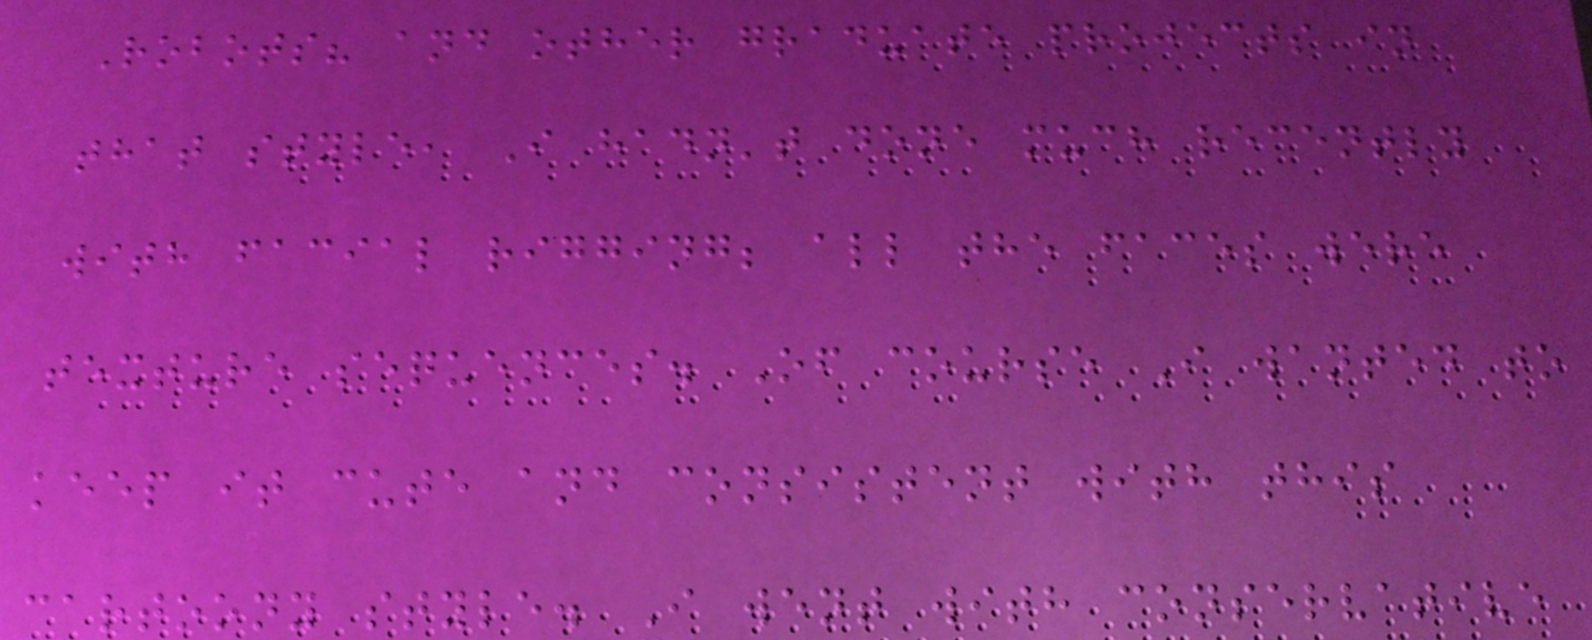Robots? and other graduate projects in
that style, I hadn't done much recently
with facial rigging; all the faces were
texture sequences. Of course I wanted to
keep it cute and consistent with this
cartoony style. I went with conservative
